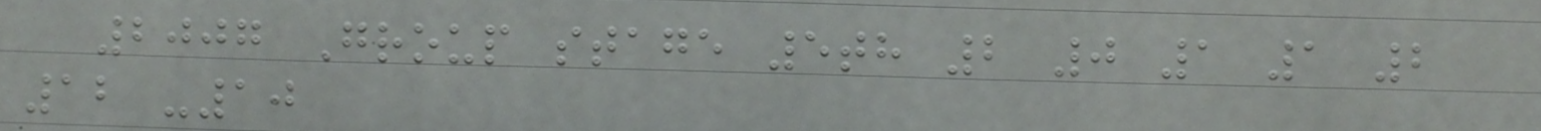2007 Group stage 5th 2 0 1 1 2
12 -10
